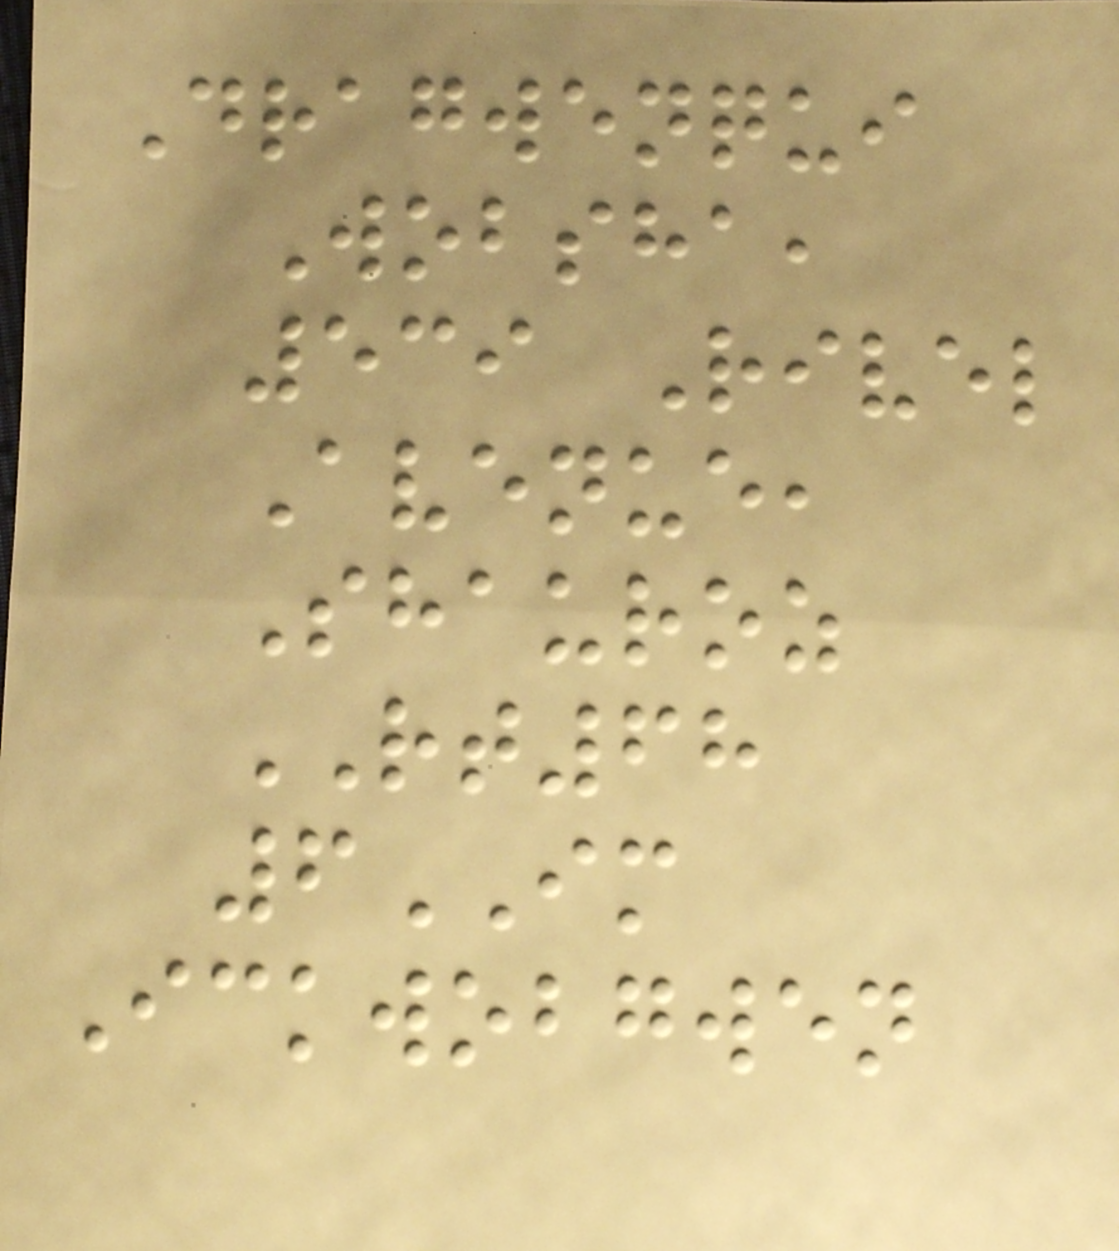Dragwenqui
Wobsha,
539 Rivel
Avenue,
Shauroz
RT68
6IM
Ickwobgwen
